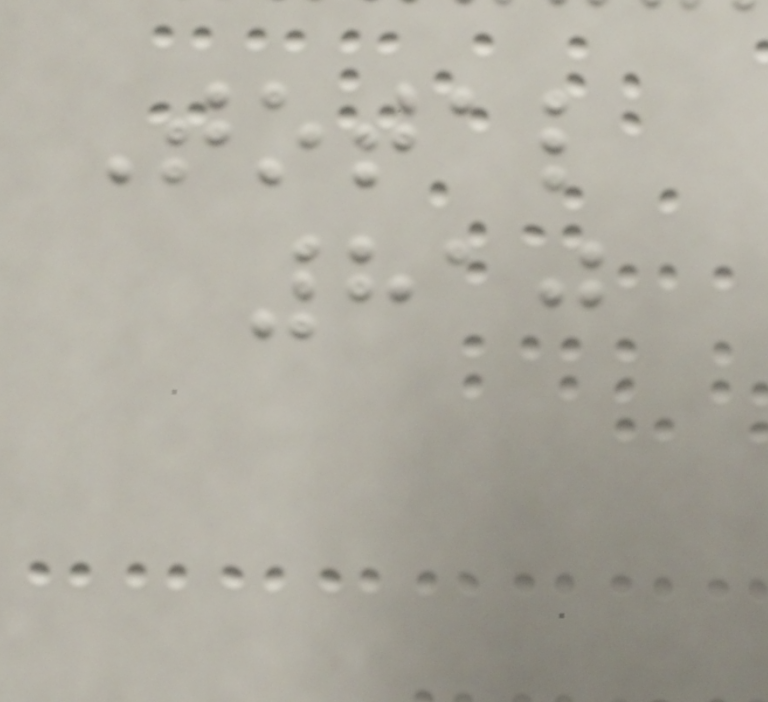Total
810
